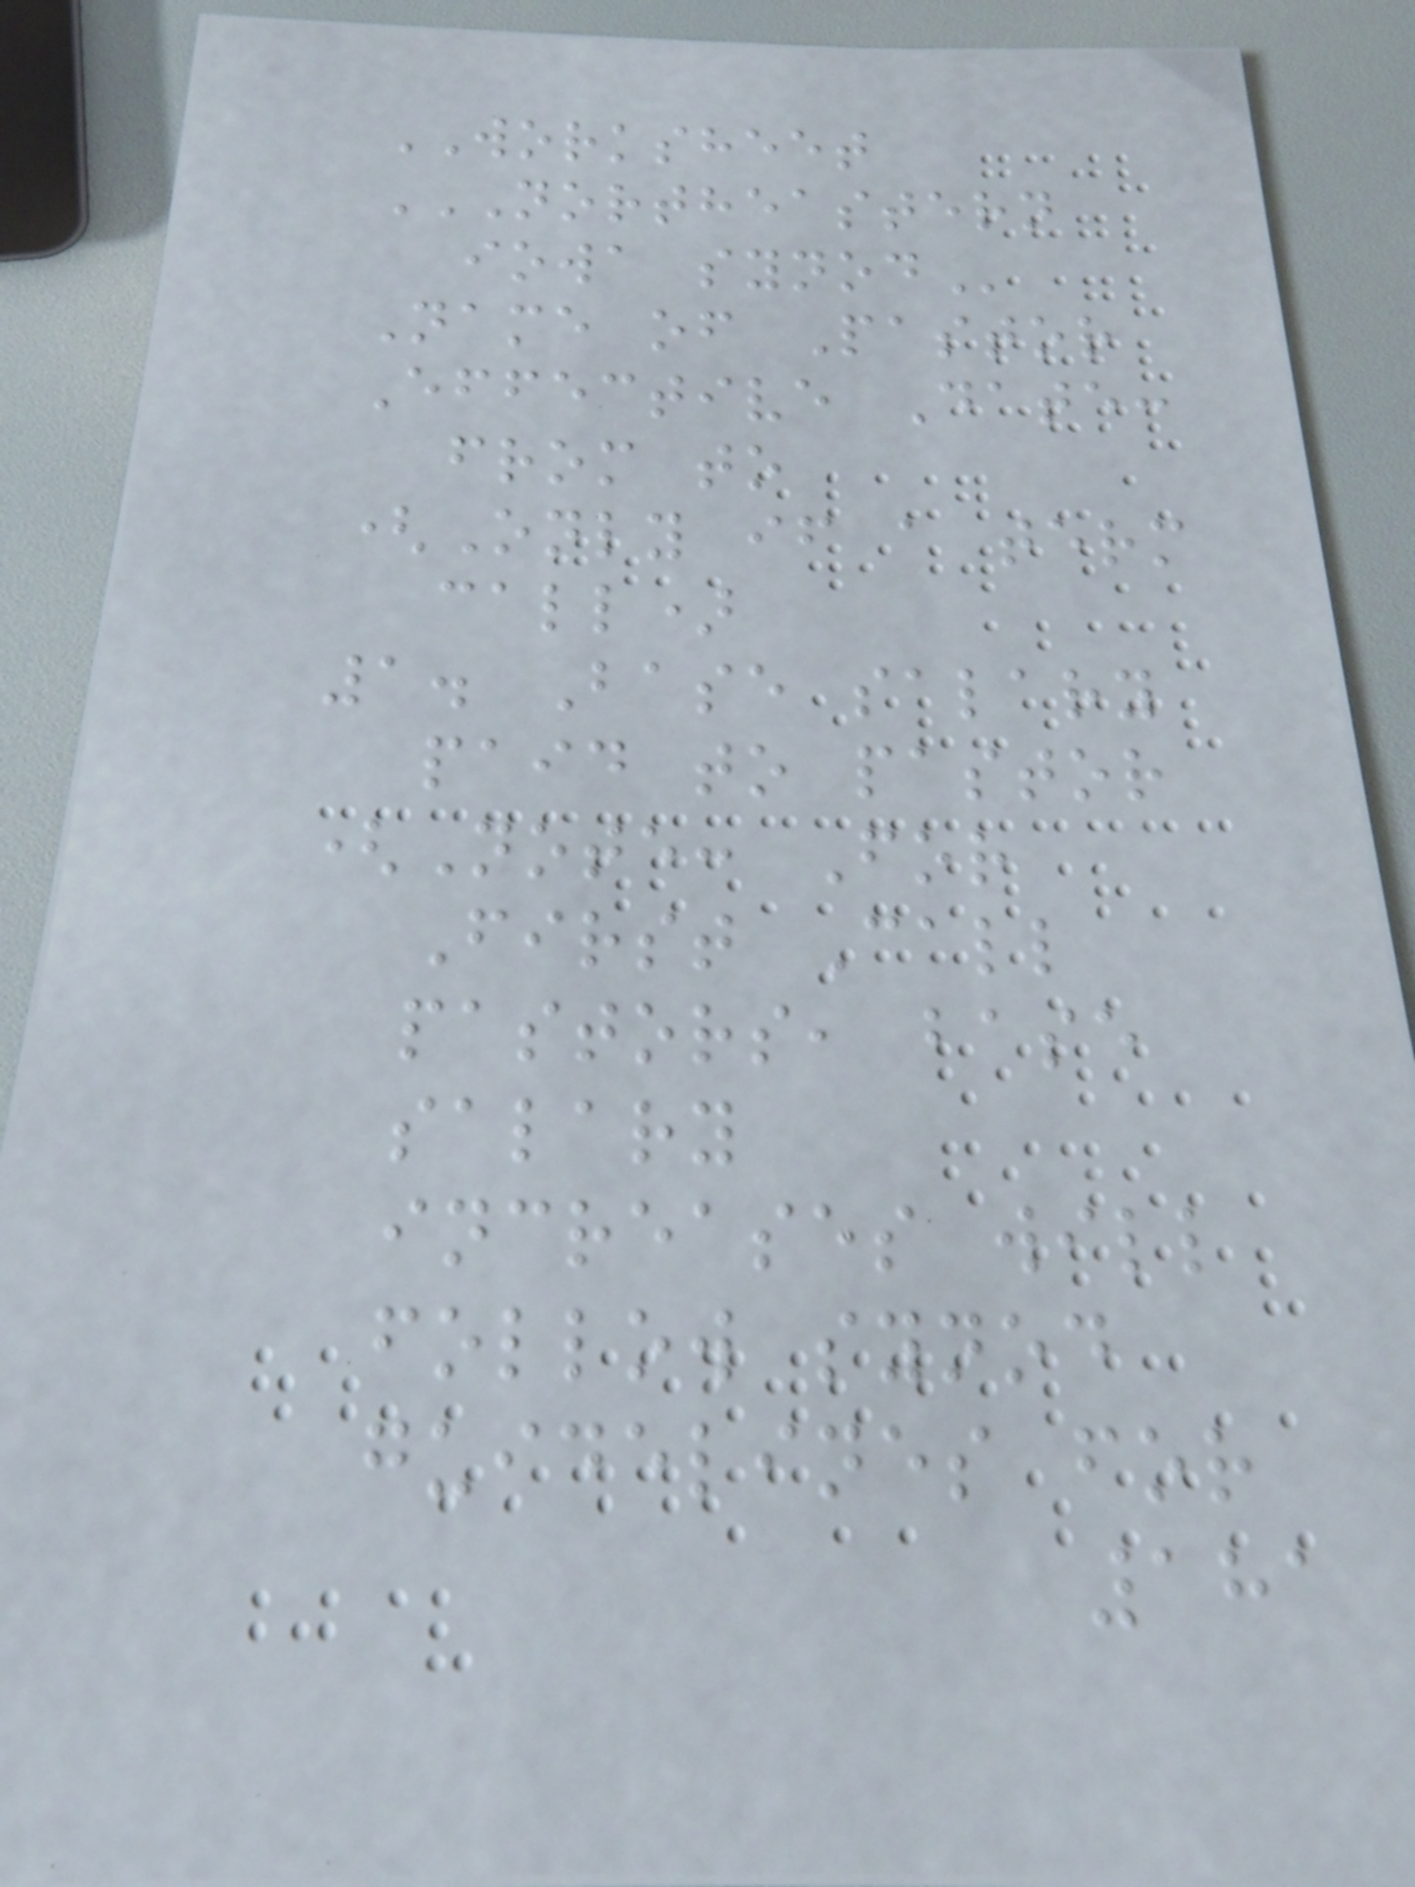WORKSHEET
NORTHEASTERN
IOWA SYNOD
Name of Pastor
Effective Date:
from to
(Only if a term
call)
1. Base salary
paid to pastor
(Note: For
First Call
pastors, base
salary
increases will
follow synod
guidelines for
181
